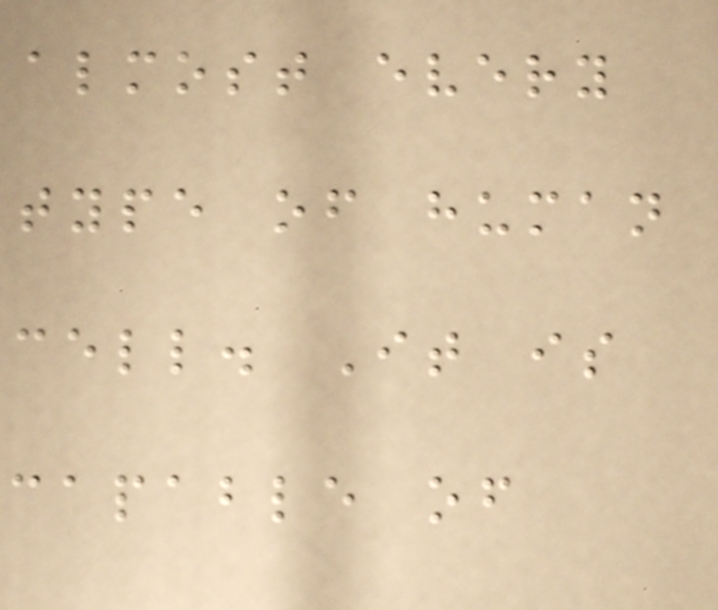almost every
type of human
cell. It is
capable of
